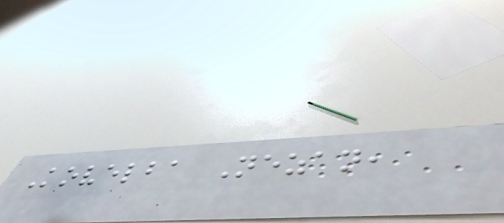Kovelba Nezan,
